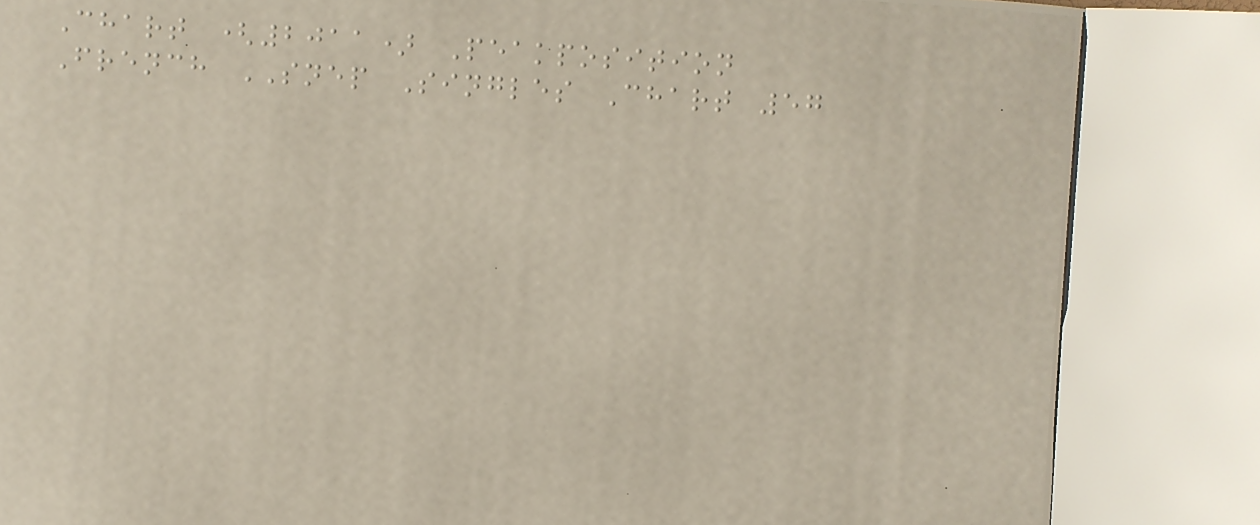Chart (2011) Peakposition
French SNEP Singles Chart 57
